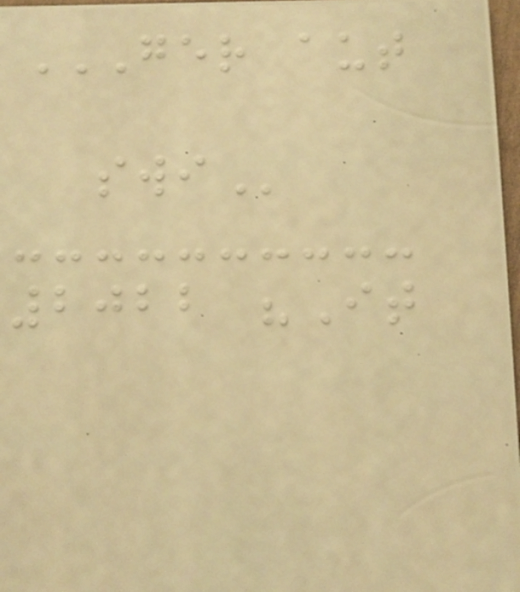GER AUT
SWI
2022 "It
